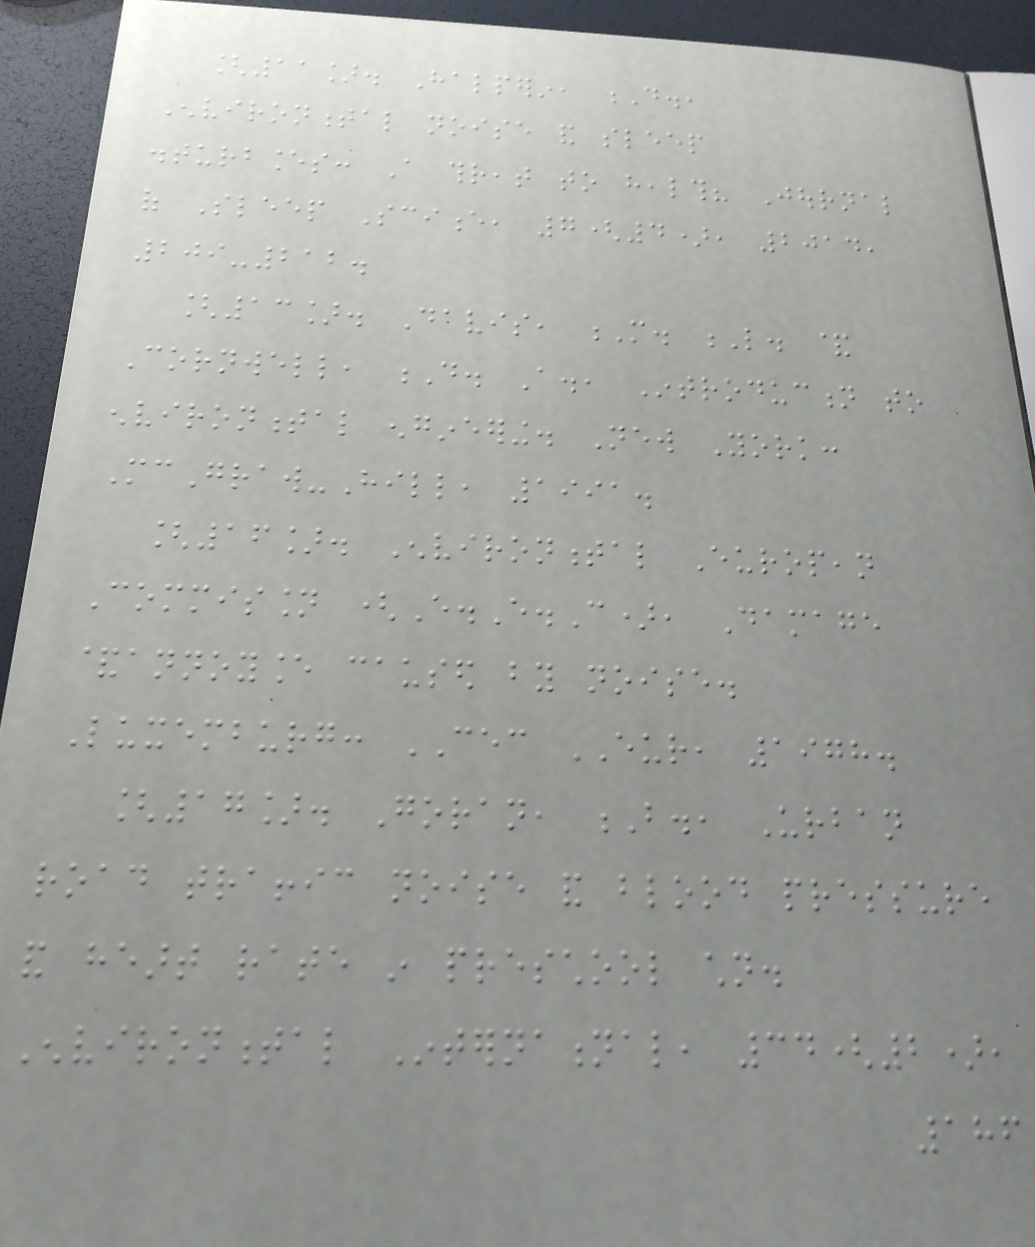[11]. Halperin, D.,
Environmental noise and sleep
disturbances: A threat to health? Journal
of Sleep Science, 7(4), 2014,
209-212.
[13]. Davis, M. L. &
Cornwell, D. A., Introduction to
environmental engineering. New York:
McGraw-Hill, 1991.
[16]. Environmental European
Commission (E.E.C), Damage
&annoyance caused by noise.
Luxemburg: CEC EUR, 1978.
[17]. Goran, B., Urban
road traffic noise and blood pressure
and heart rate in preschool children.
Environmental International, 34(2),
186
